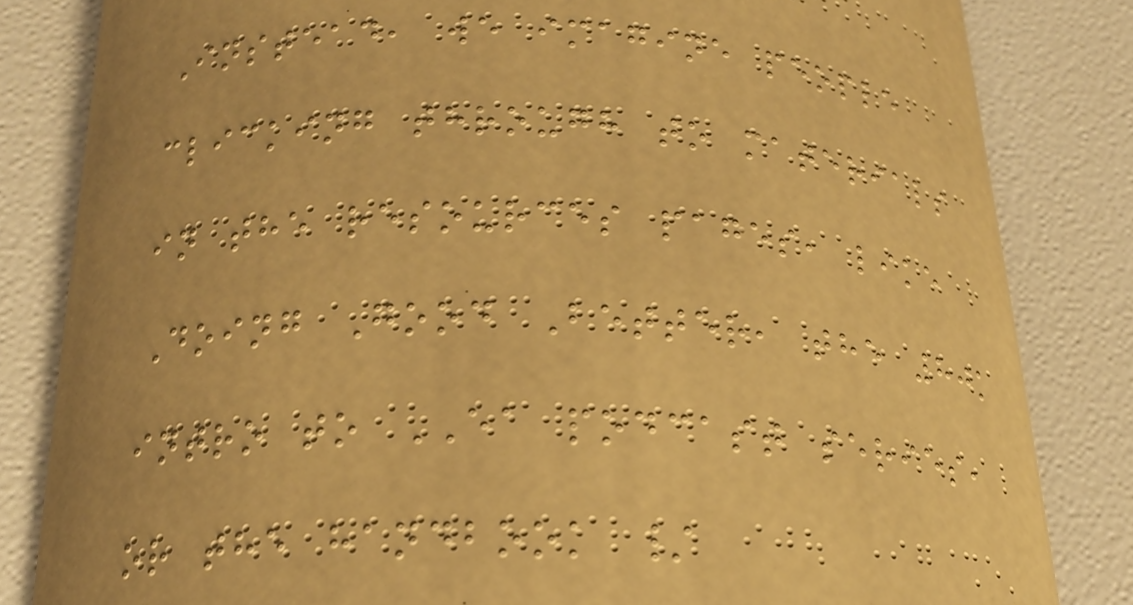Instead, we imagine people
clicking through to materials
in the resources pages, like
Doing Good Better, the 80k
intro to EA podcast series,
or the handbook /
